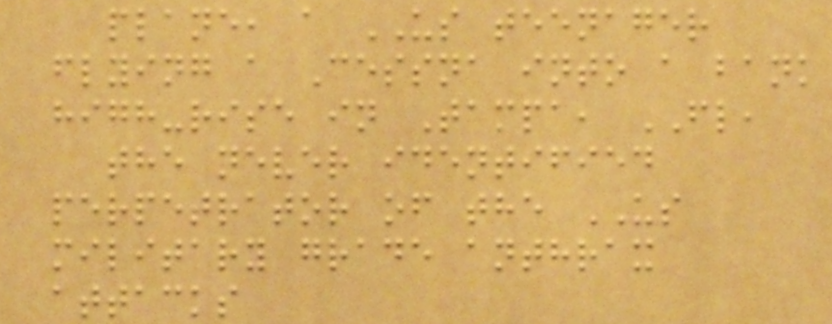plane, a US teenager
flying a Cessna into a bank
high-rise in Tampa, FL,
the never identified
perpetrator of the US
military grade anthrax
attacks
